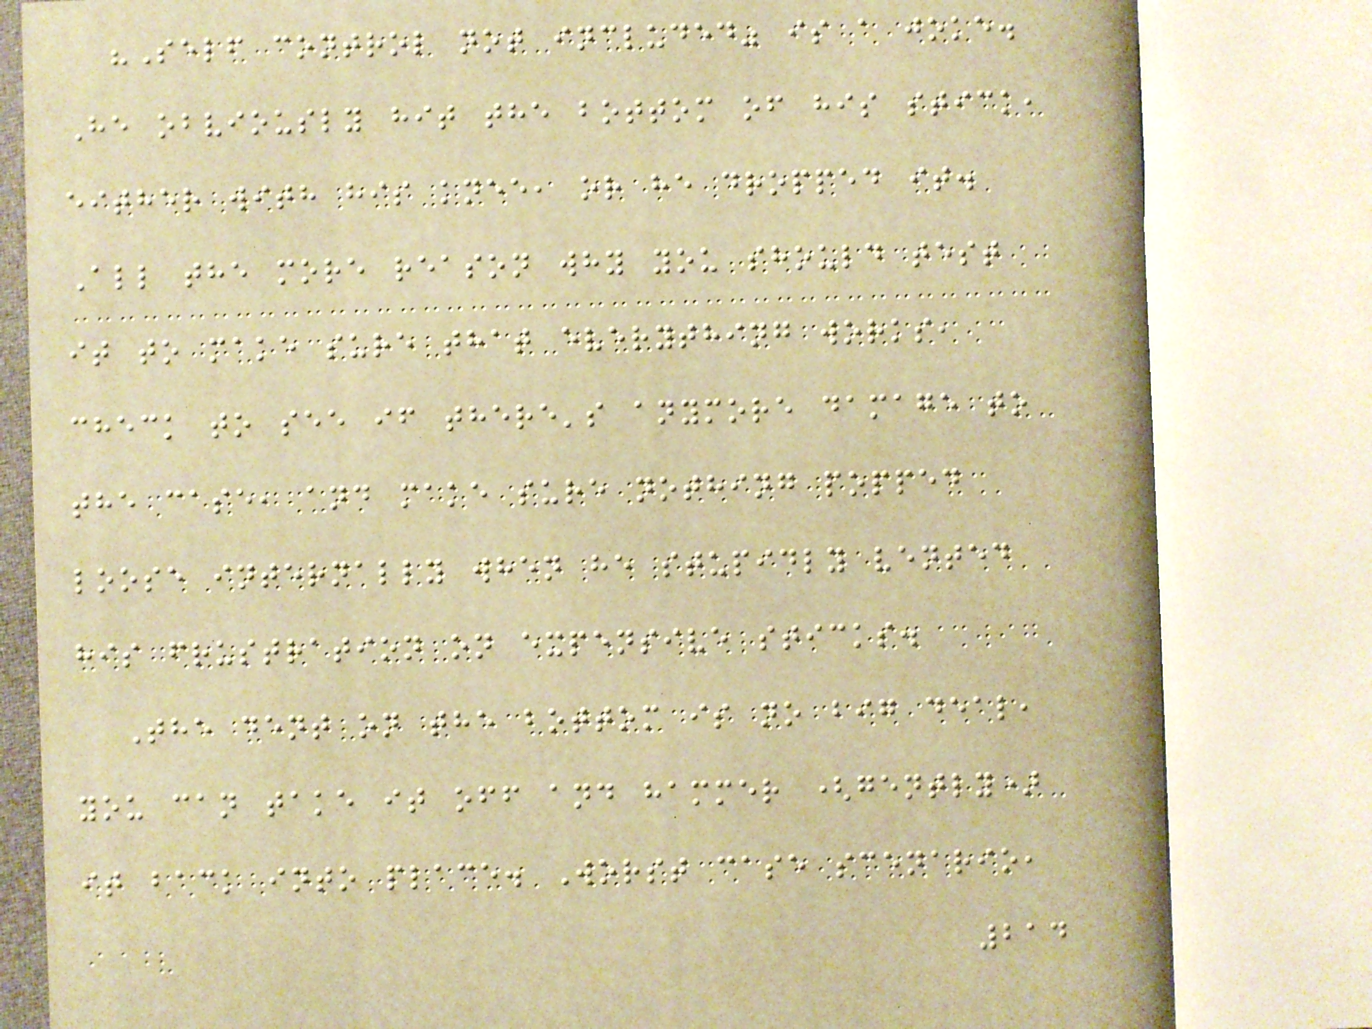"Self control not included" is a joke.
He obviously hit the bottom of his stick,
either with his knee, or he dropped it.
All the more reason why you should test
it to make sure that everything works,
check to see if there's anymore damage to
the case, and make sure nothing popped
loose internally when he stupidly vented
his frustration on expensive sticks.
The dent on the bottom is no big deal,
you can take it off and hammer (gently)
it back into place. Worst case scenario,
214
